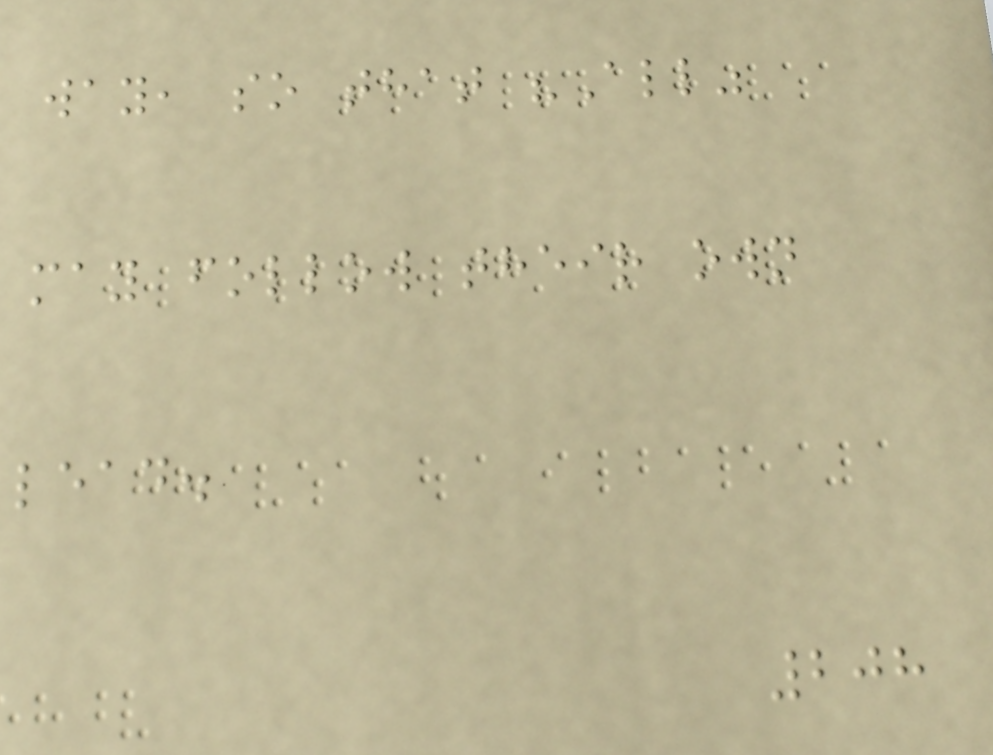way, so that "All"
may follow their own
lead.
208
